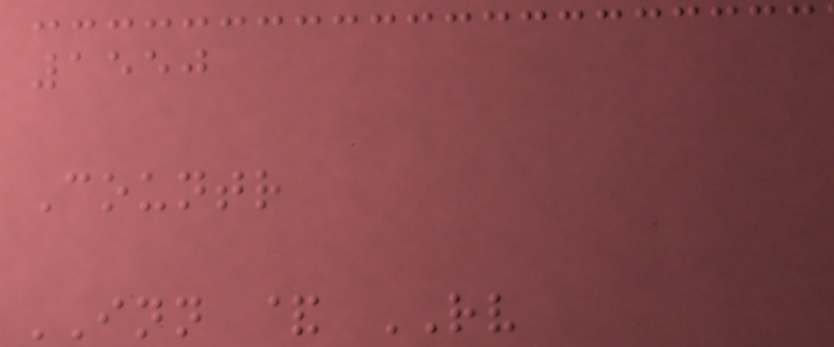1550
Countr
INN & RV
